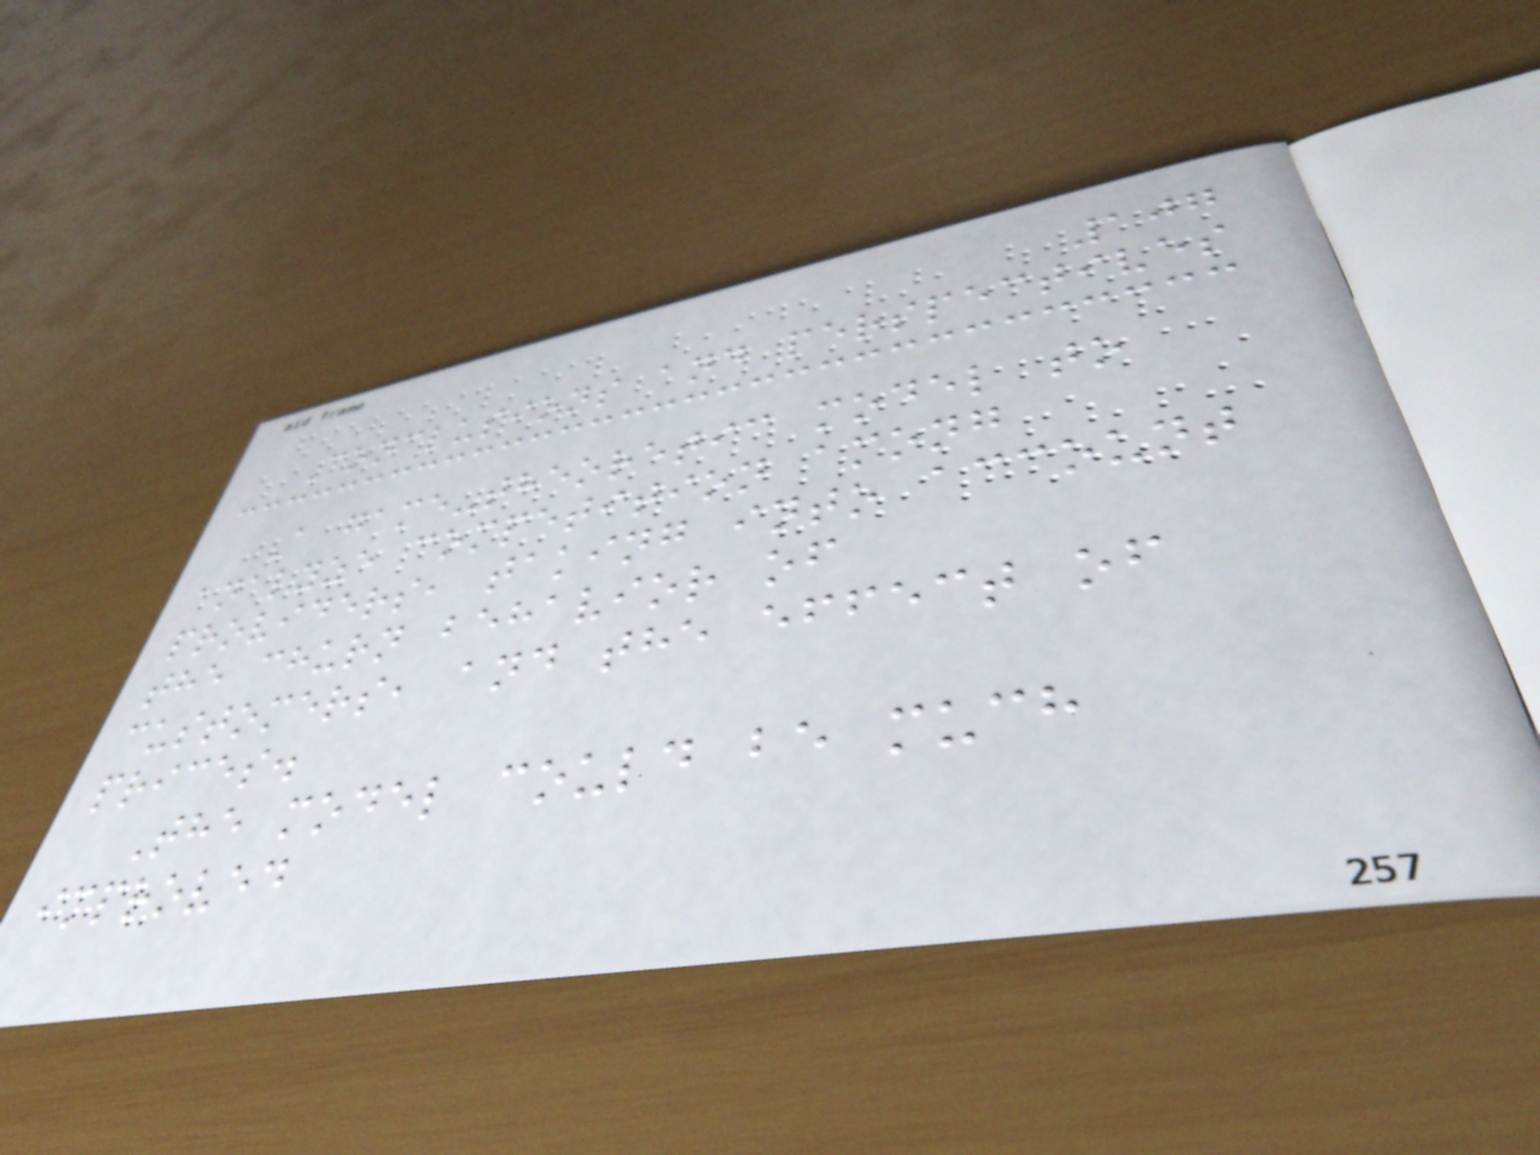107
Conclusions and perspectives
A game-theoretic model to
analyze competition among
providers, taking into account
the churn behavior of
customers, and the effect of
prices.
The model could be much
improved
